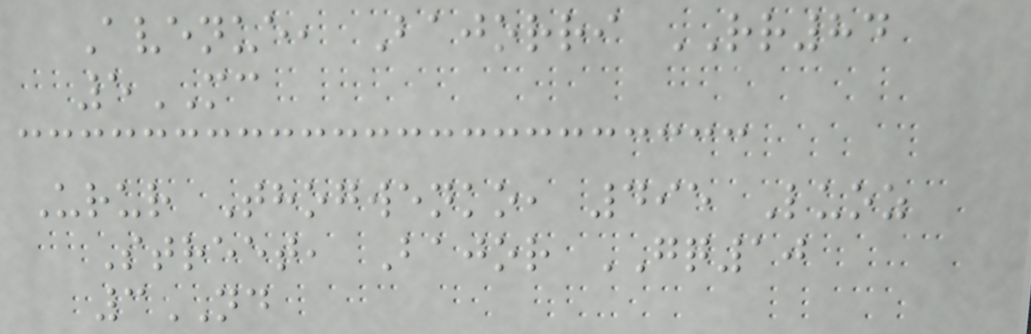Avenue, Bajorri RR84
5MC
Urur Thogwenko, 495 Luoz
Street, Bajor GQ10
3ND
